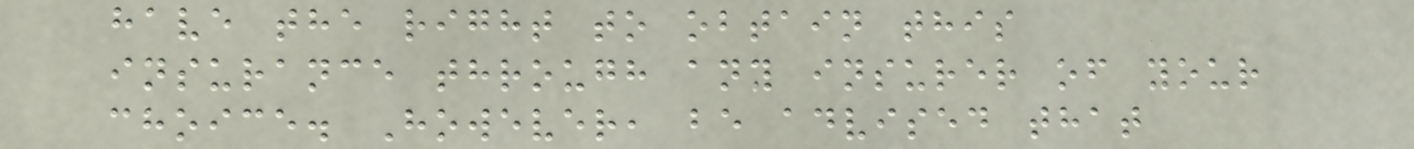have the right to obtain this
insurance through any insurer of your
choice. However, be advised that
